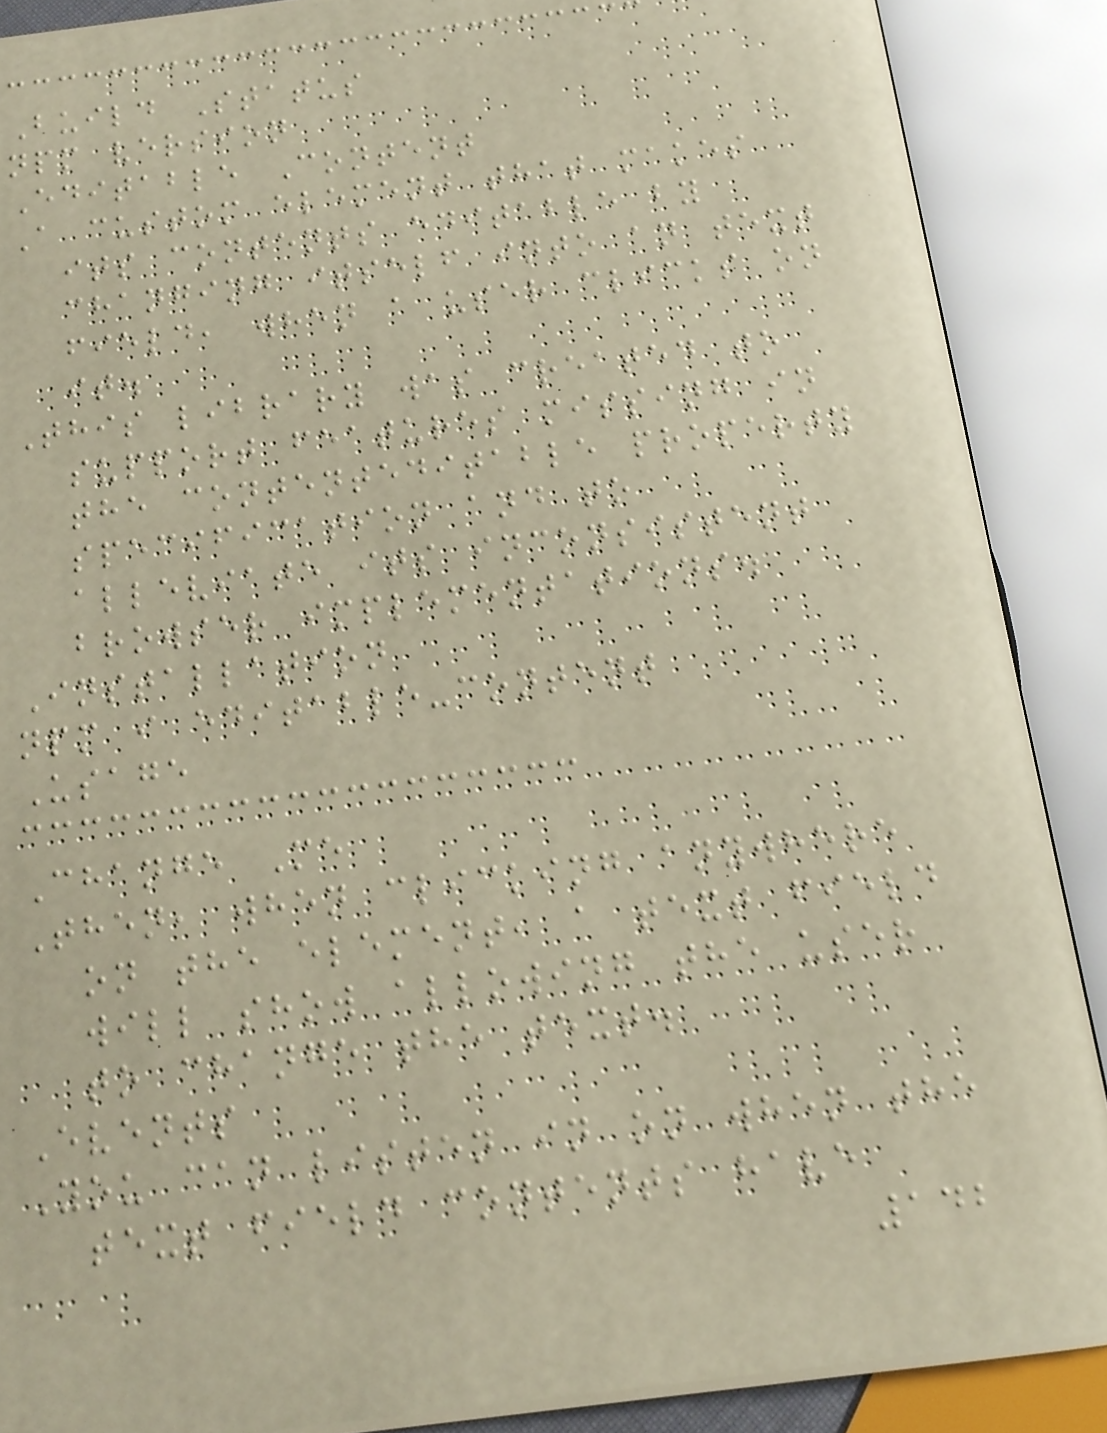Build Status
npm version
Editable Content
A custom element that makes
its contents editable by
changing itself into an text
field, when a user clicks on
it.
This library was created to
support features missing in
the contenteditable property
specification and to
alleviate its inconsistent
browser implementations.
Installation
npm i editable-content
Usage
Change Me
Then, when clicking anywhere
on the element, a text field
will show allowing the user
to change the text.
Events
You can listen in on when the
text field contents have
142
